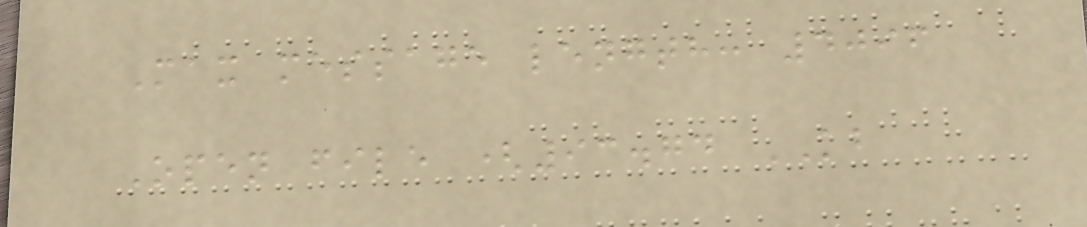Max message length: 4096
Open file (93.74 KB
